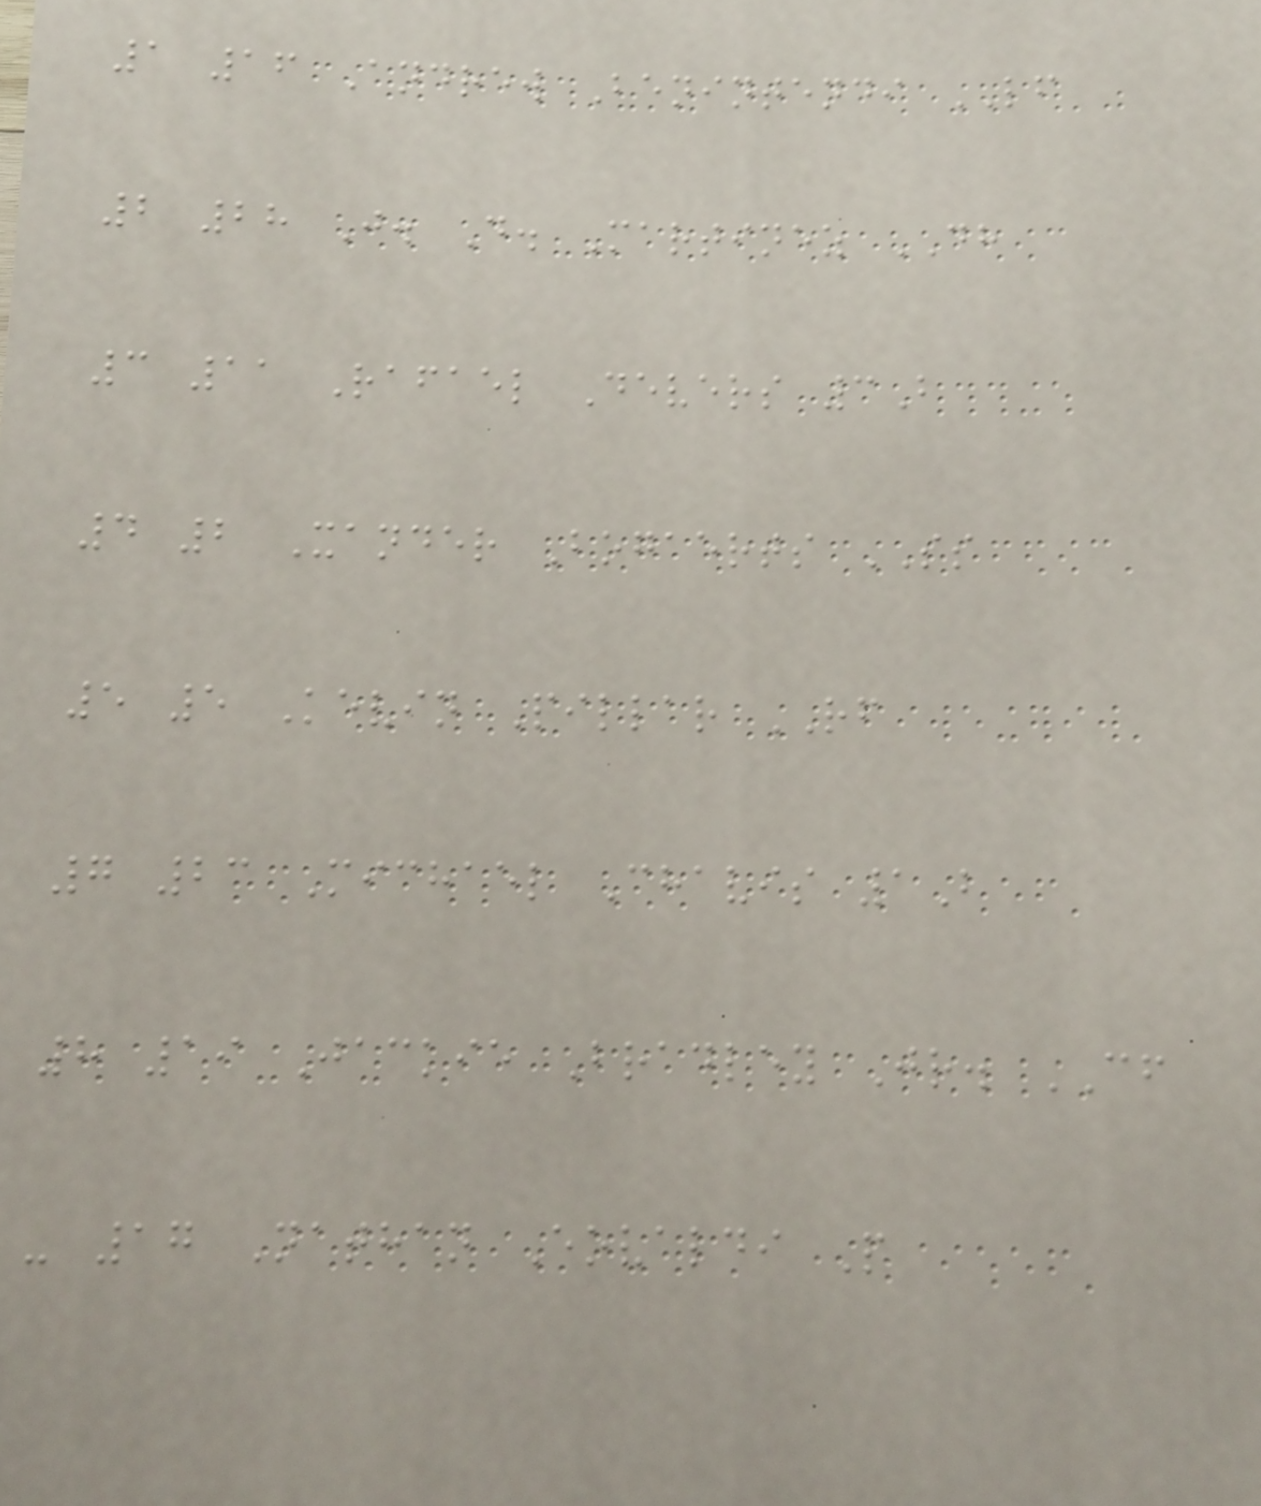1 16 Andrew Benintendi LF
2 28 J. D. Martinez DH
3 11 Rafael Devers 3B
4 2 Xander Bogaerts SS
5 5 Kevin Pillar RF
7 23 Michael Chavis 1B
8 19 Jackie Bradley Jr. CF
- 17 Nathan Eovaldi P
